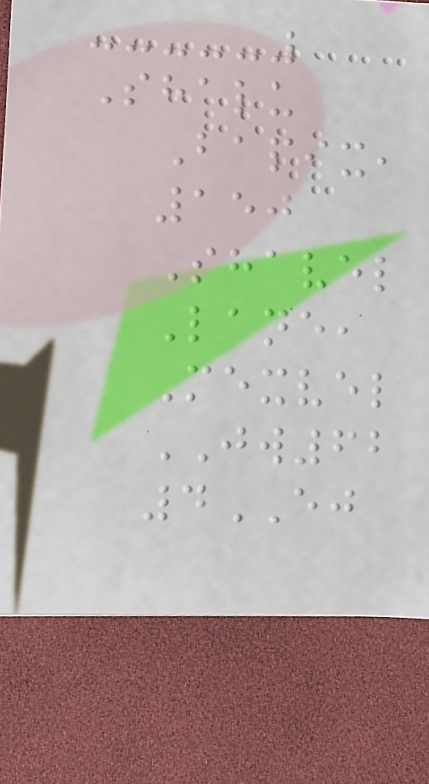Shalu
Bapix,
150
Shavel
Lane,
Mexvel
JW62
4EJ
